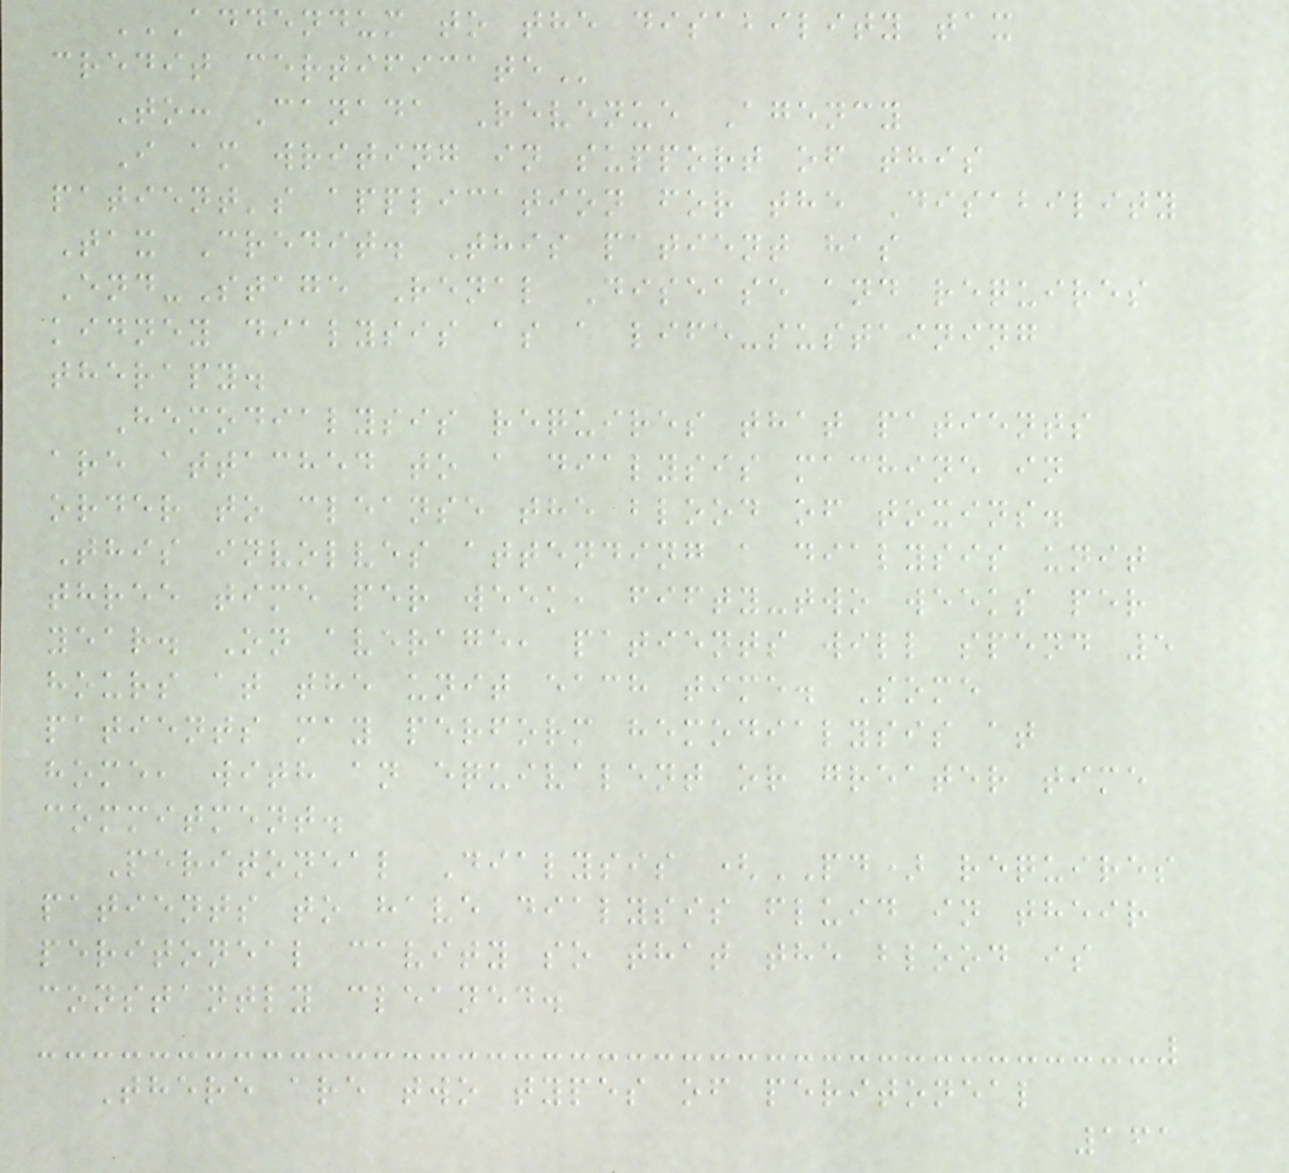ADDENDUM TO THE DISABILITY TAX
CREDIT CERTIFICATE
To: Canada Revenue Agency
I am writing in support of this
patient's application for the Disability
Tax Credit. This patient has
End-Stage Renal Disease and requires
kidney dialysis as a life-sustaining
therapy.
Hemodialysis requires that patients
are attached to a dialysis machine in
order to cleanse the blood of toxins.
This involves attending a dialysis unit
three time per week, fifty-two weeks per
year. On average, patients will spend 5
hours at the unit each time. Some
patients may perform hemodialysis at
home, with an equivalent or greater time
commitment.
Peritoneal Dialysis (PD) requires
patients to have dialysis fluid in their
peritoneal cavity so that the blood is
constantly cleaned.
There are two types of peritoneal
161
